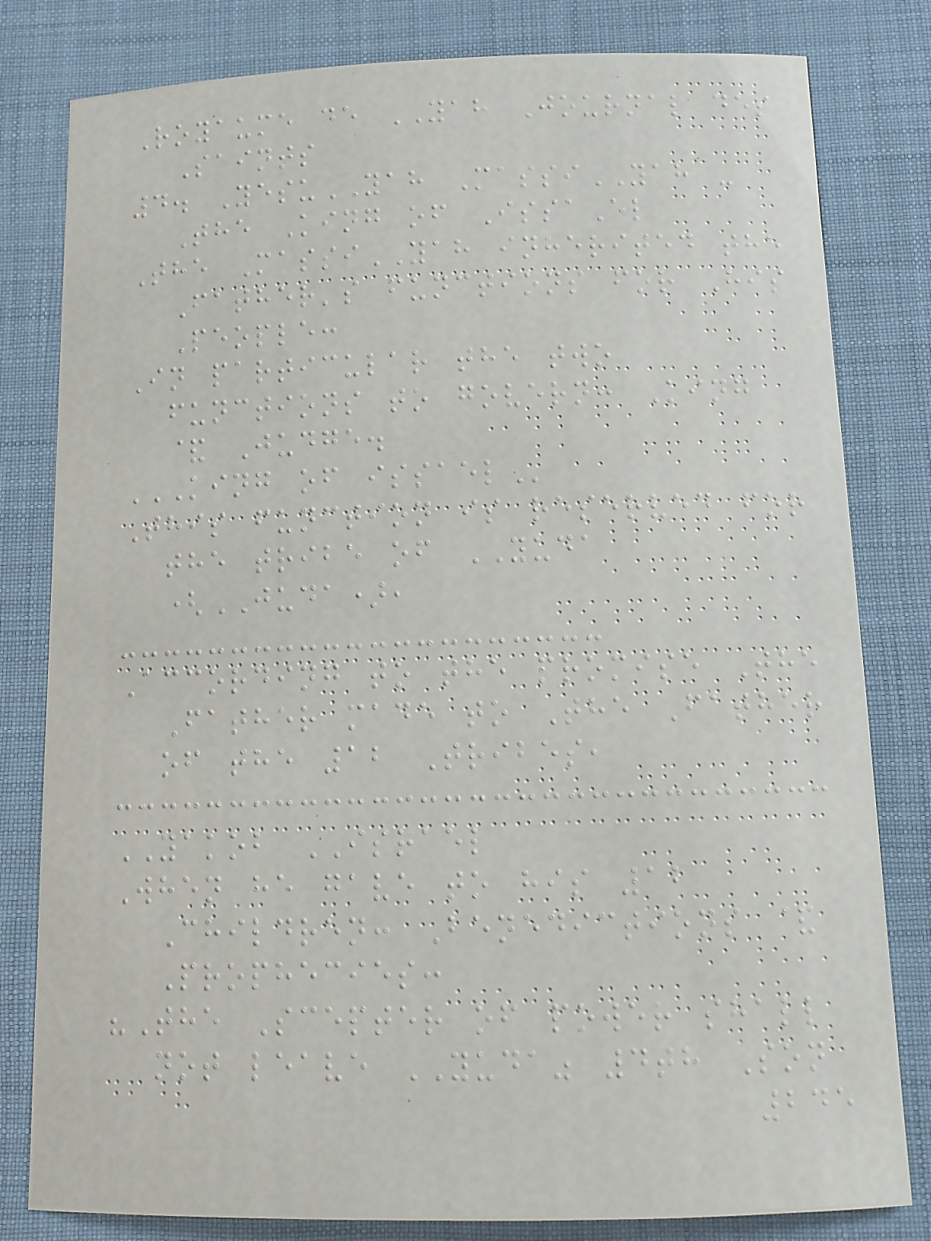Royaume de YAH Journal des
Saints
4. YesuYAH MassiYAH -
The King of IssaEl
The MassiYAH inherited the
Father's functions for His
People:
In particular the two
functions to govern: King
& Judge.
KING OF ISSAEL
This function is reserved for
the tribe of YUDA
(JUDA),
According to the promise The
Father made to The Father
of the 12 Tribes,
YAKOB ISRAEL
When he gave to his 12
Children: Benedictions &
Prophecies:
"The Scepter of power shall
not leave YUDA" 4th Son
245
